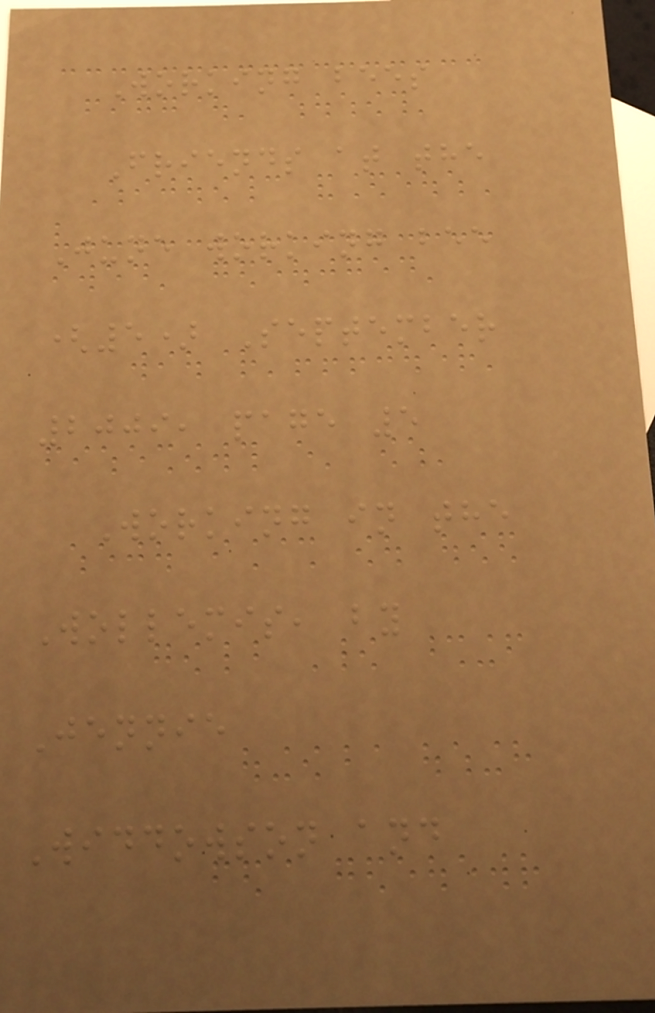Working bees
Friends at the
June working bee
(5) September
2009, page 5
Working in the
Wollemis, by
Jennie
Widdowson and
